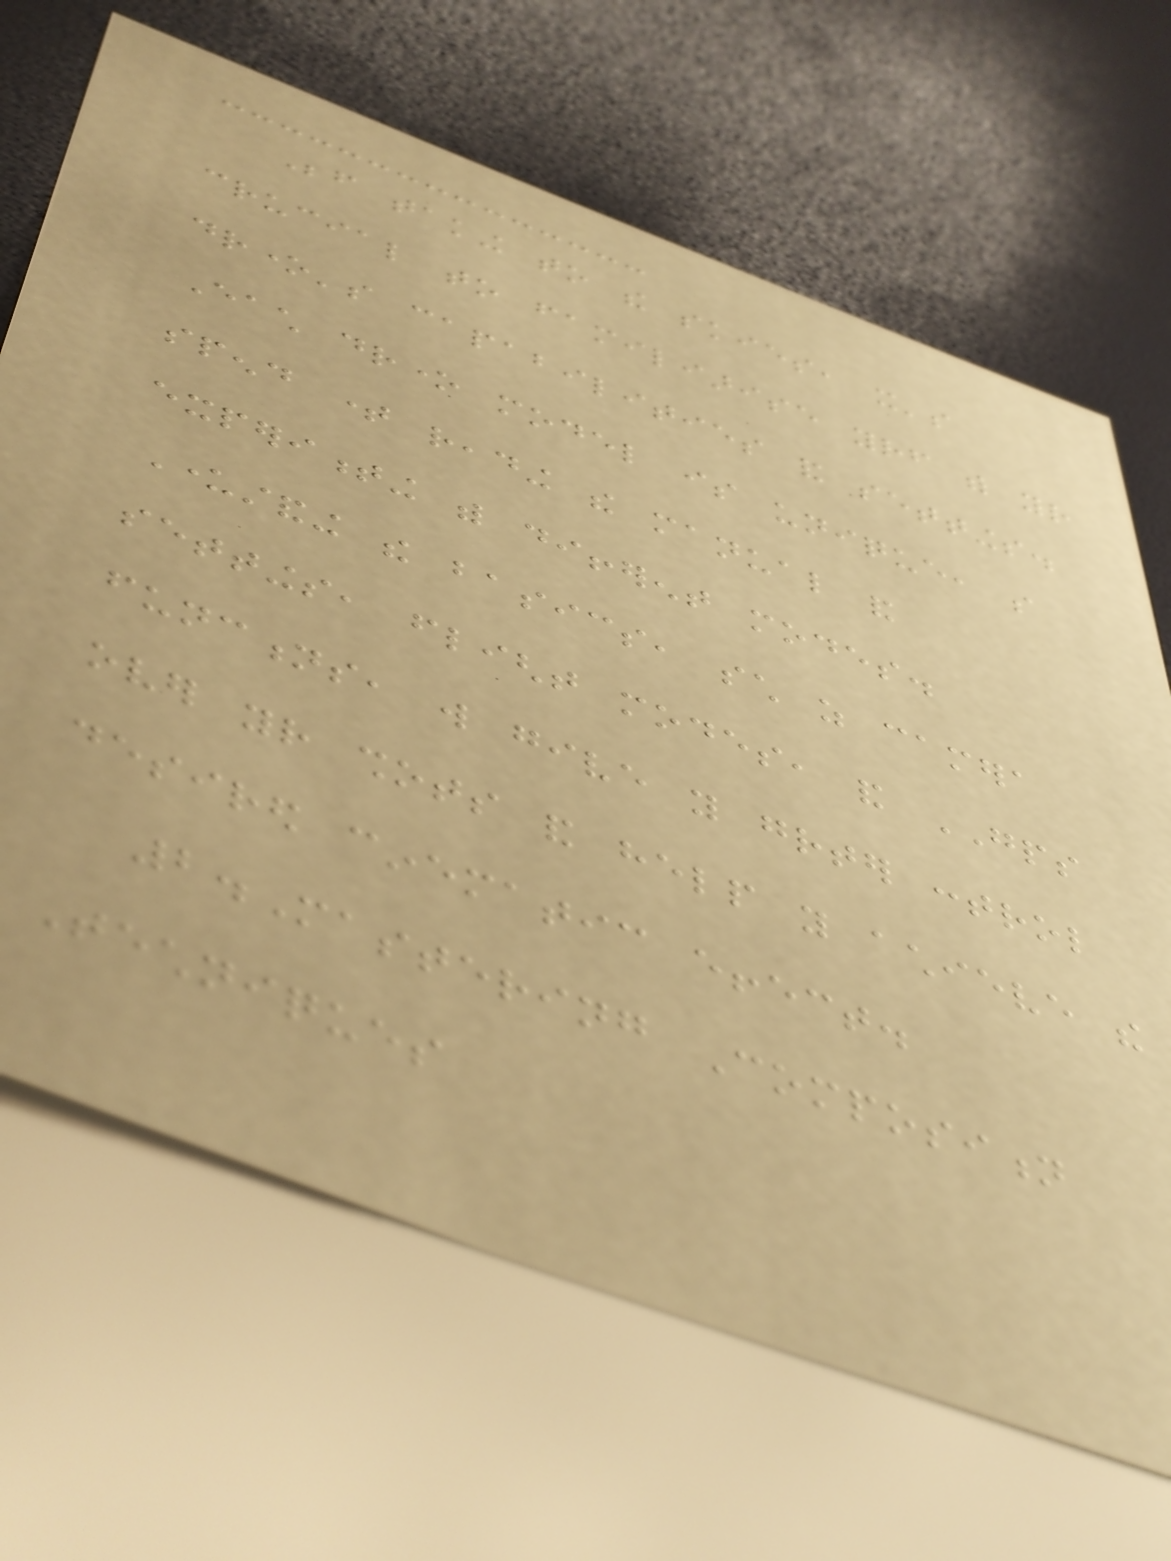Before taking to the skies, it's
crucial to familiarise yourself with your
drone's capabilities and settings.
Each drone model is unique, so
spend time reading the manual and
experimenting with different modes.
Understanding the basics, such as camera
settings, flight modes, and GPS
functions, will give you greater control
over your shots and help you achieve the
desired cinematic effect.
2.Mastering Composition
Techniques
